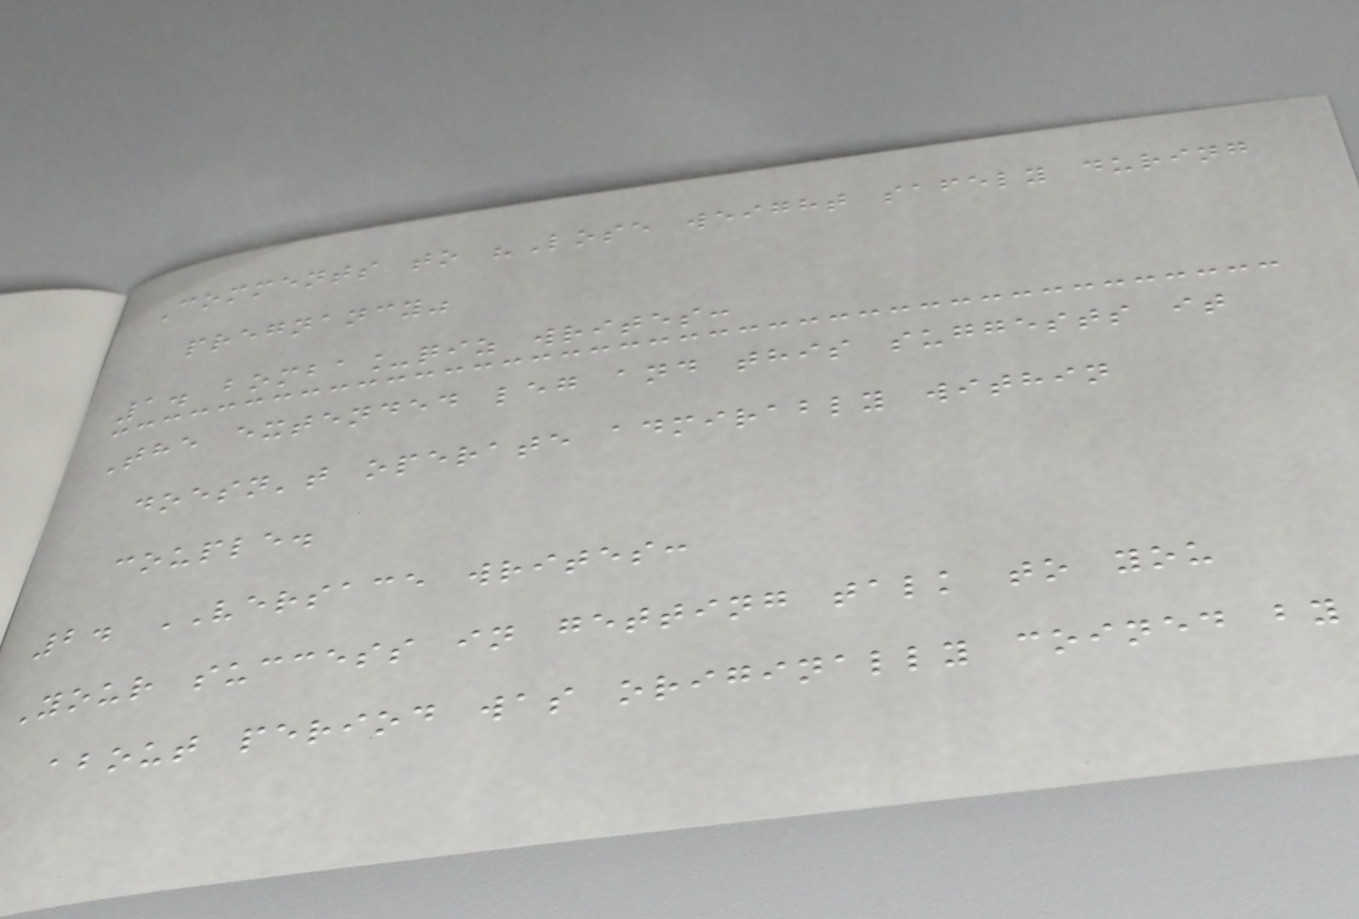Comments to "Lose weight safely during
pregnancy"
1. bomba_qiz writes:
The extended leg and this suggests it
doesn't operate admirably within
couple.
2. VERSACE writes:
Your success in getting talk to you
about period was originally coined by
